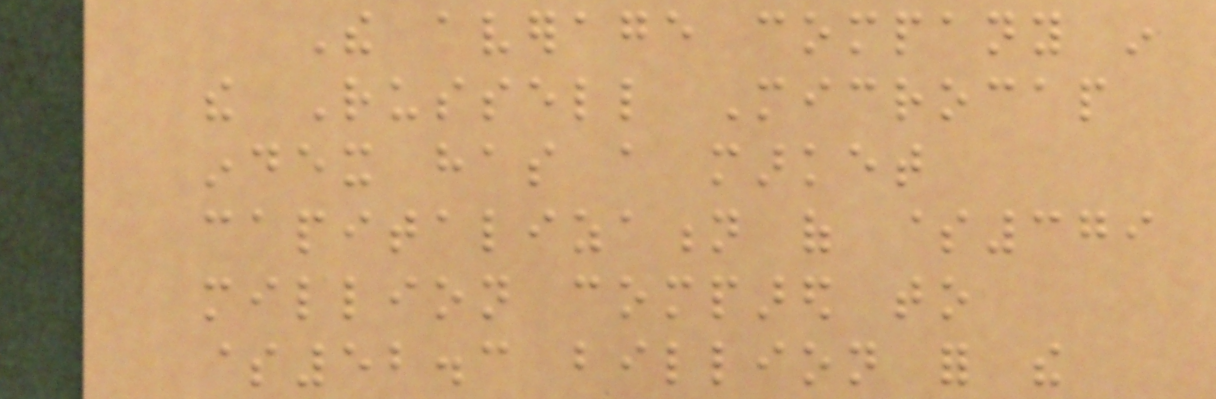The average company in
the Russell Microcap
index has a market
capitalization of $379
million compared to
$52.3 billion for the
